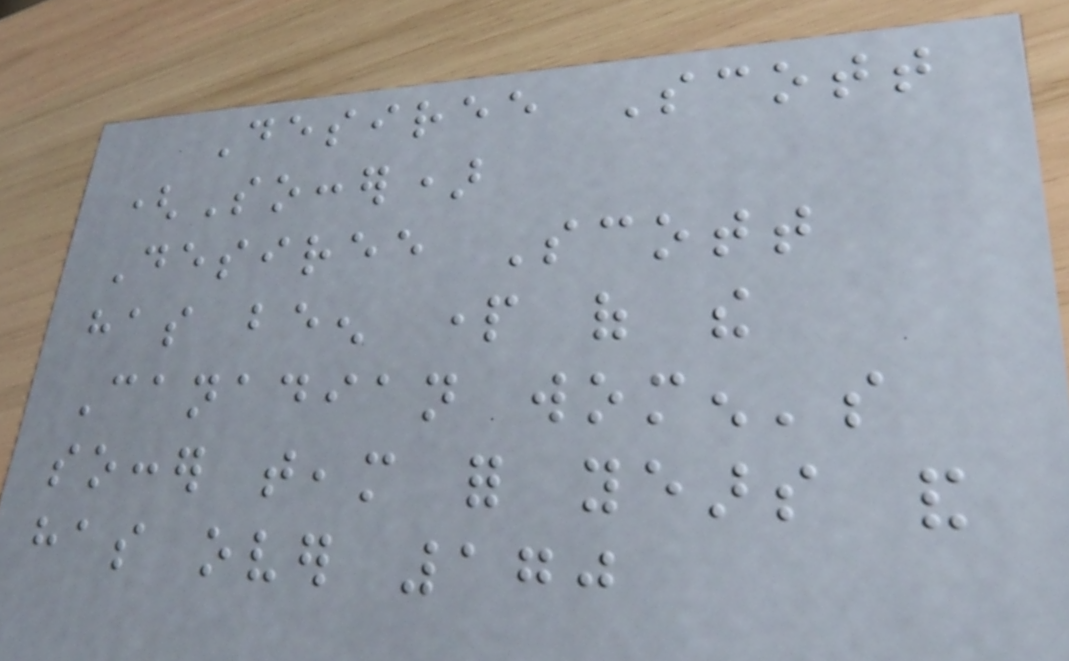Desiree Scott
(Soccer)
Desiree Scott
has been part of the
Canadian women's
soccer team for years and
has over 170
